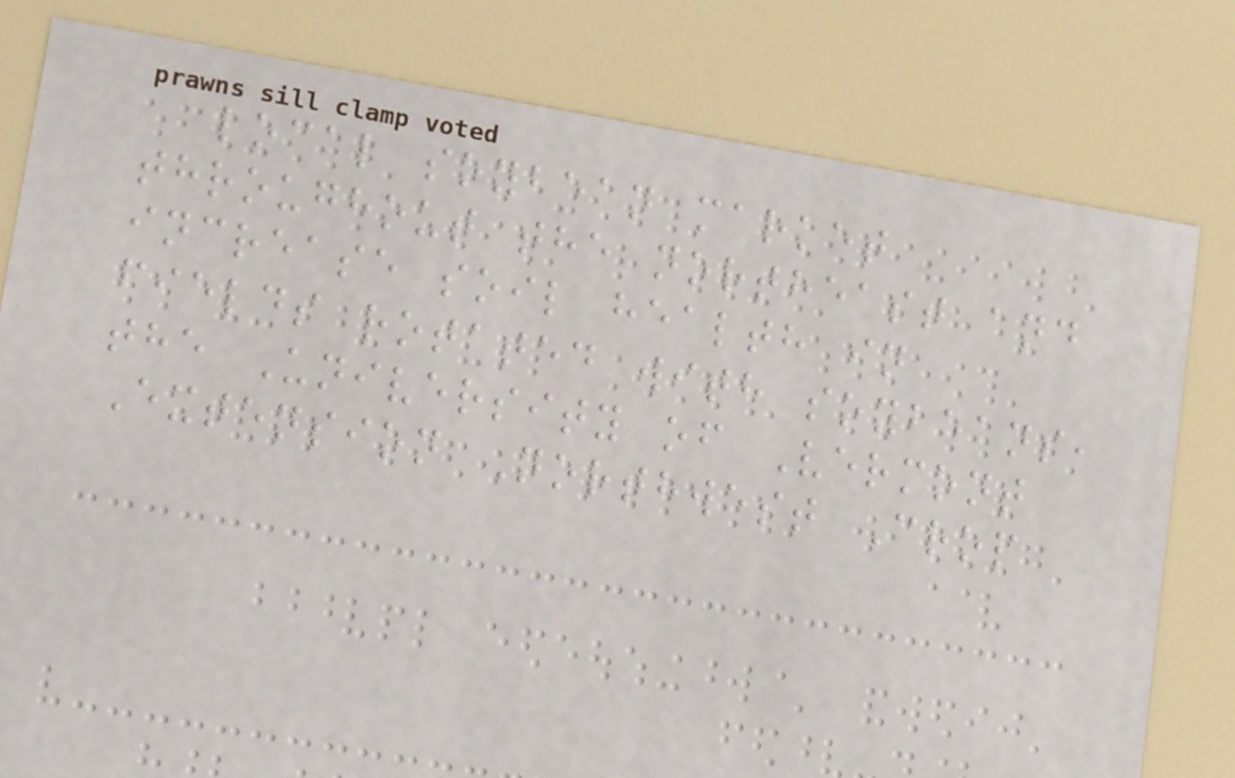local soybean market
throughout the northeast and
increase soil health in
fields rotated with soybeans,
the University of Vermont
Extension Northwest Crop
